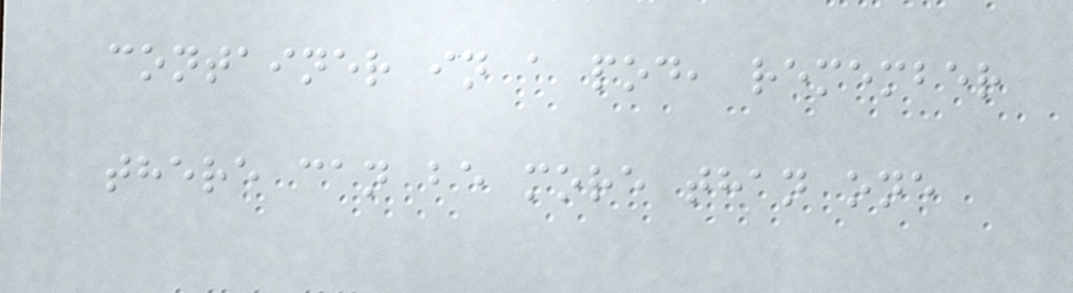container in a pod, remember
there can be more than one
